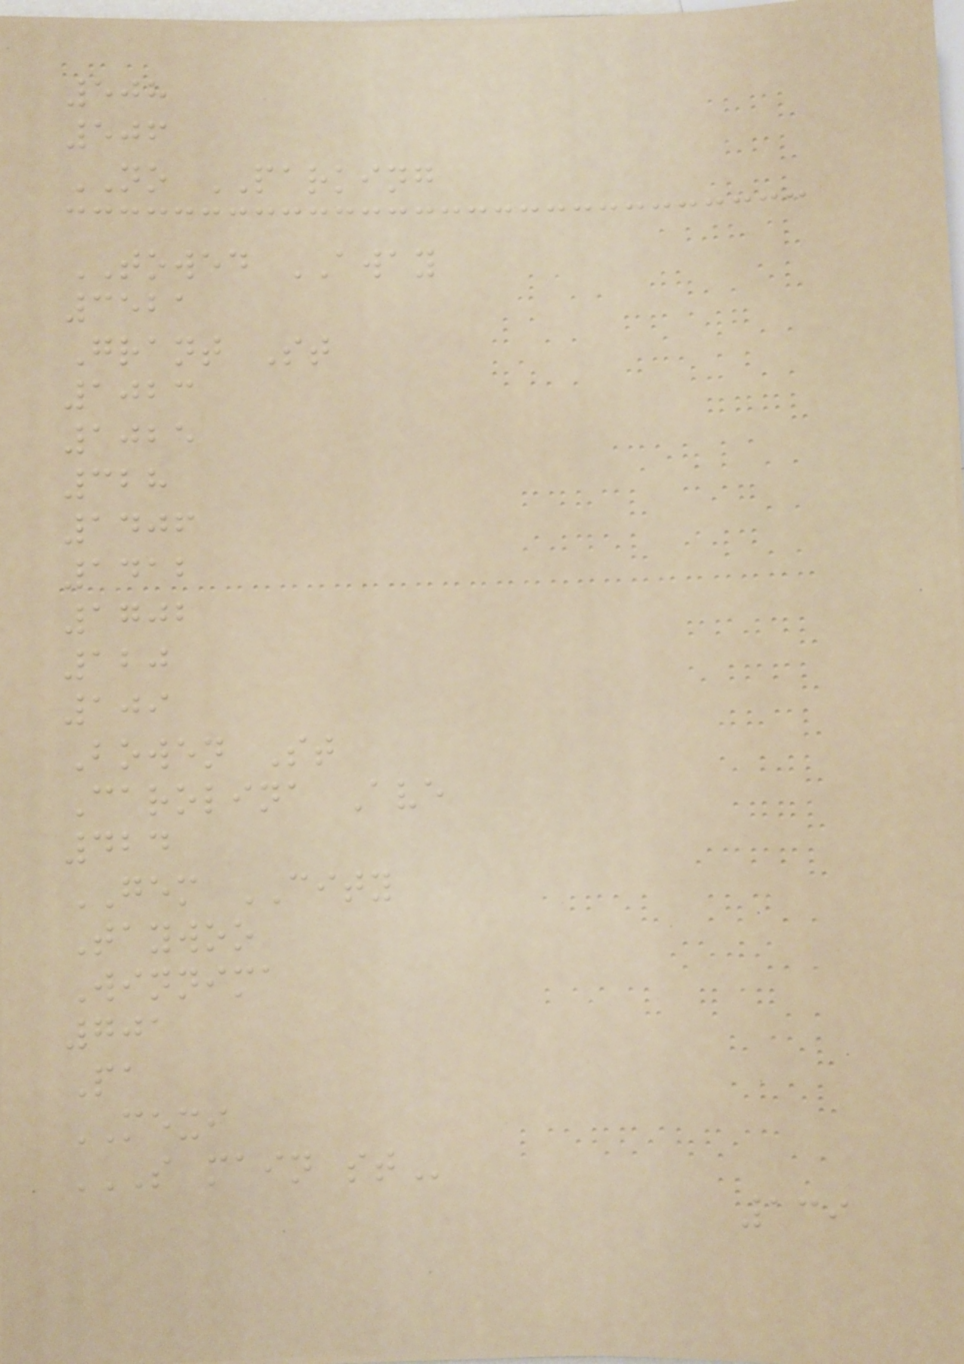508
506
NO PARKING
TOWED AWAY
3521
Grant St
1023
1025
328
1406
1412
1702
120
109
Bowen St
Carolina Ave
424
GEM CITY
Taywoo
Winnima
701
Pa
MEXI
S MAIN ST
139
